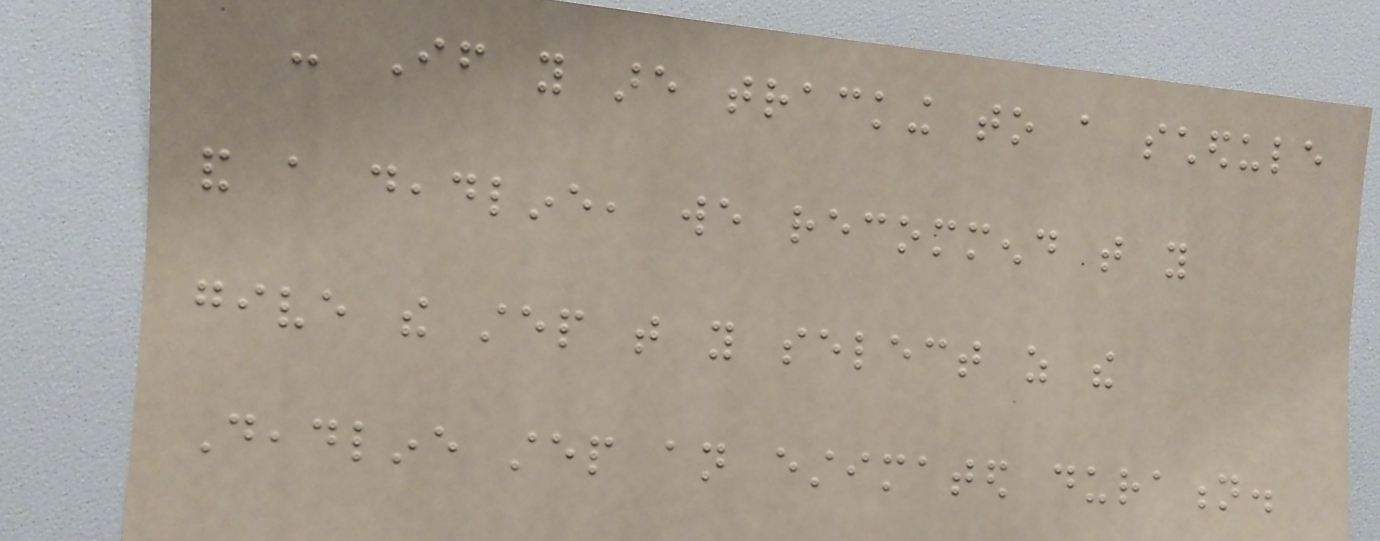- If you are tracking to a schedule
and a deadline, we recommend that you
give the step that you select as the
Deadline step an estimated duration.
